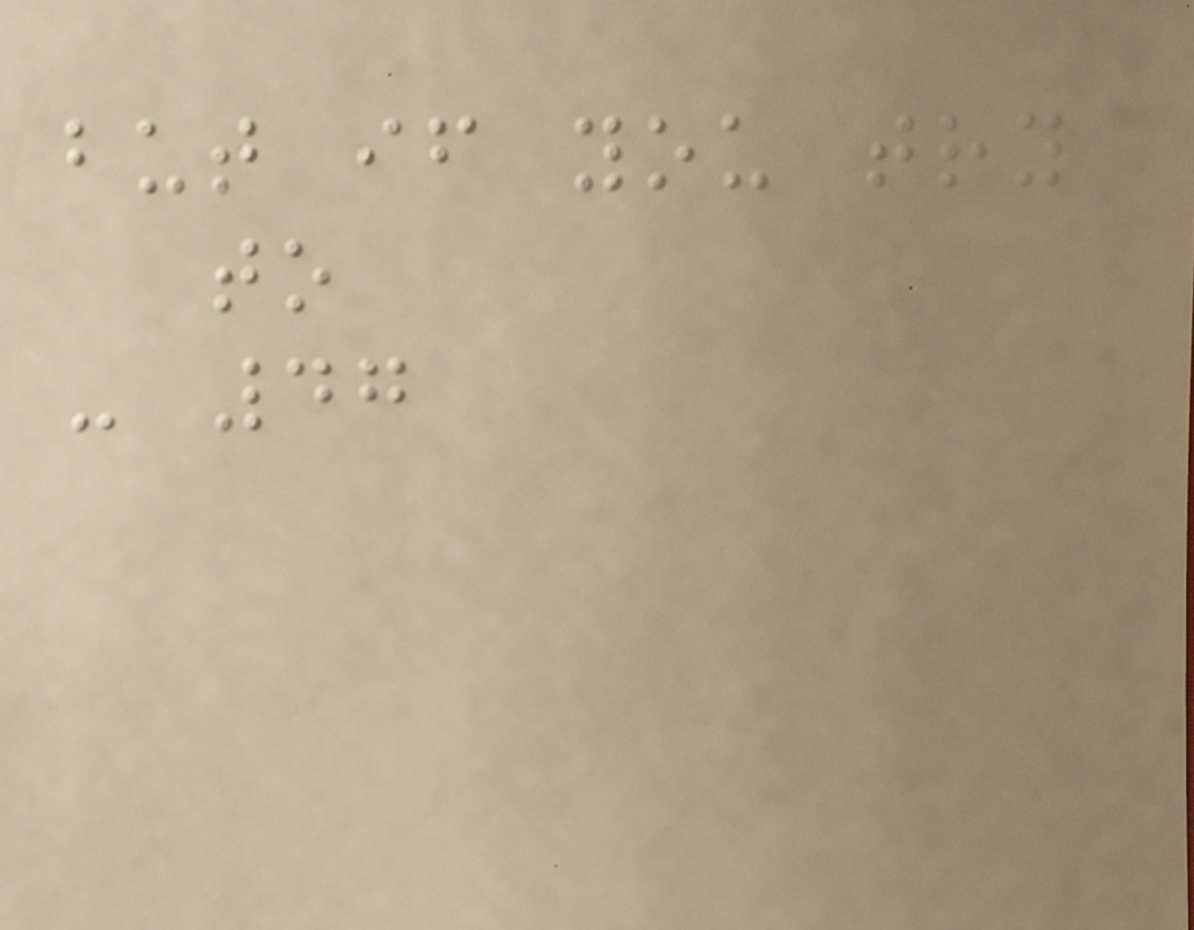but if you try
to
- 47
